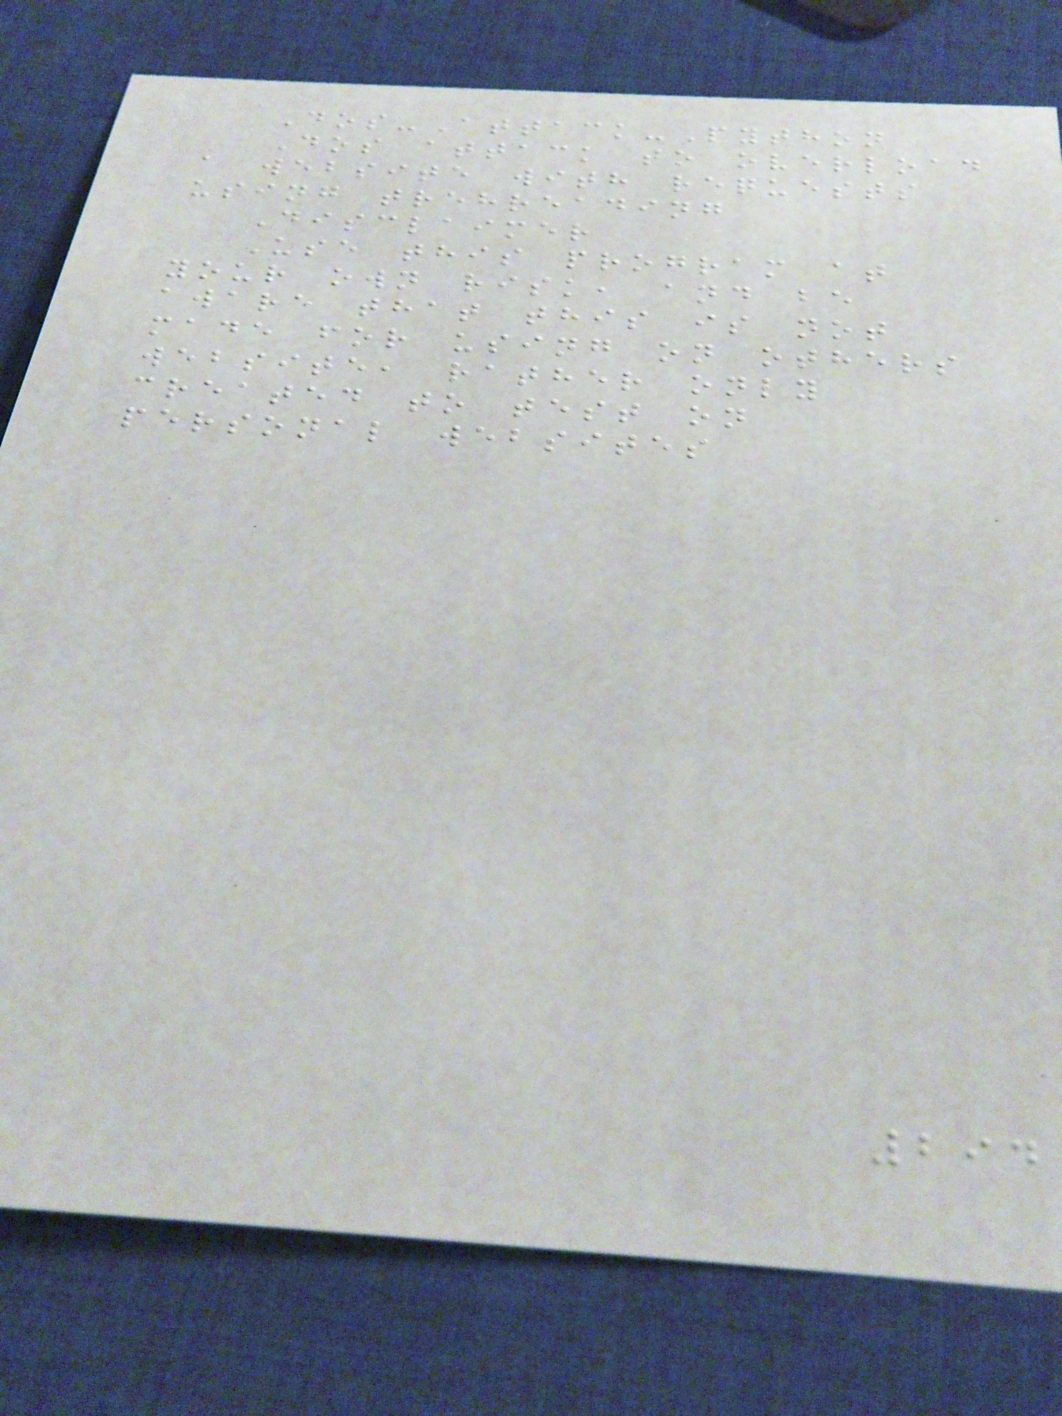Dos-Attack-Python
Dos attack to overload
a website with requests
using trehreading
Disclaimer
Use this program at
your own risk, and be
aware that this is not
made for using on others
website, rather only
created to test on
personal websites
294
